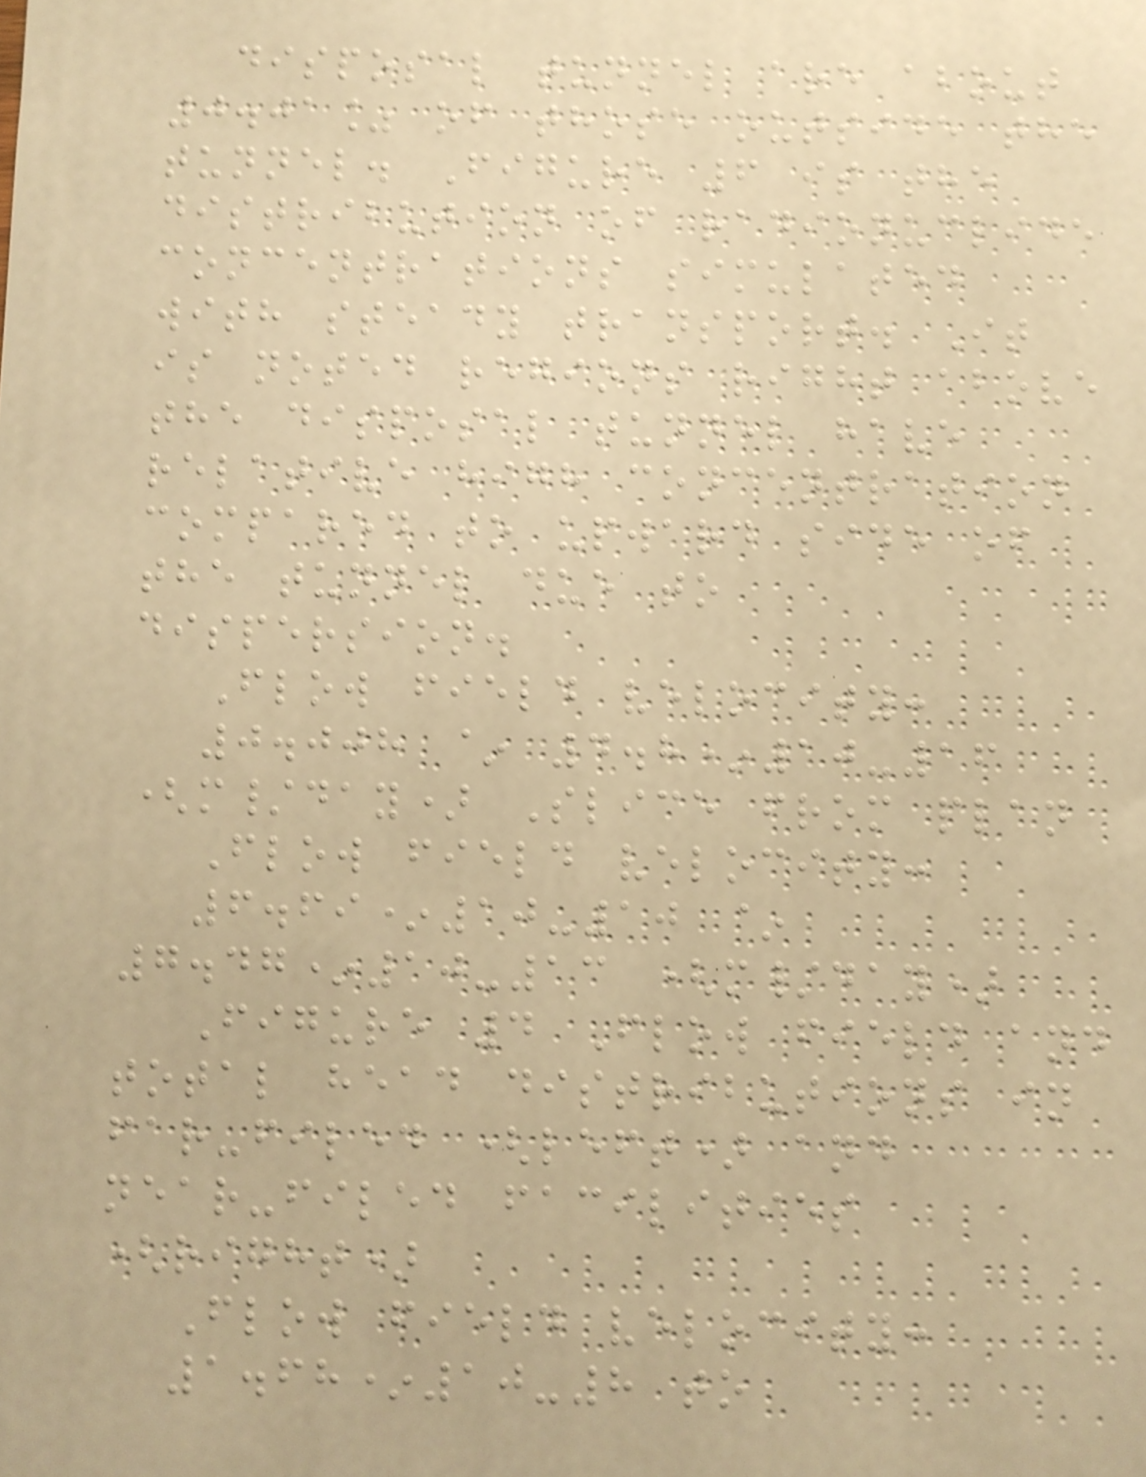disposal tunnel are about
0.01% of those outside the
tunnel. Figure 6 is the
distribution of radionuclide
concentrations simulated
with steady transport. It
is noted regions right above
the disposal tunnel have
relative high concentration
compared to upward side of
the tunnel due to
dispersion.
Flow field velocity:
0.008 ~ 4.8*10-16
(m/day) Slice from plan
Flow field velocity:
6.69*10-10 ~
7.47*10-13 (m/day)
Figure 4 Flow field and
total head distributions in
far-filed (left) and
near-filed facilities
(right)
Flow field velocity:
1.68*10-8 to
